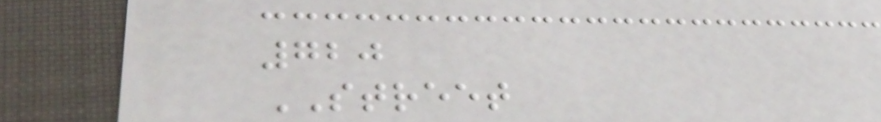720
STREET
